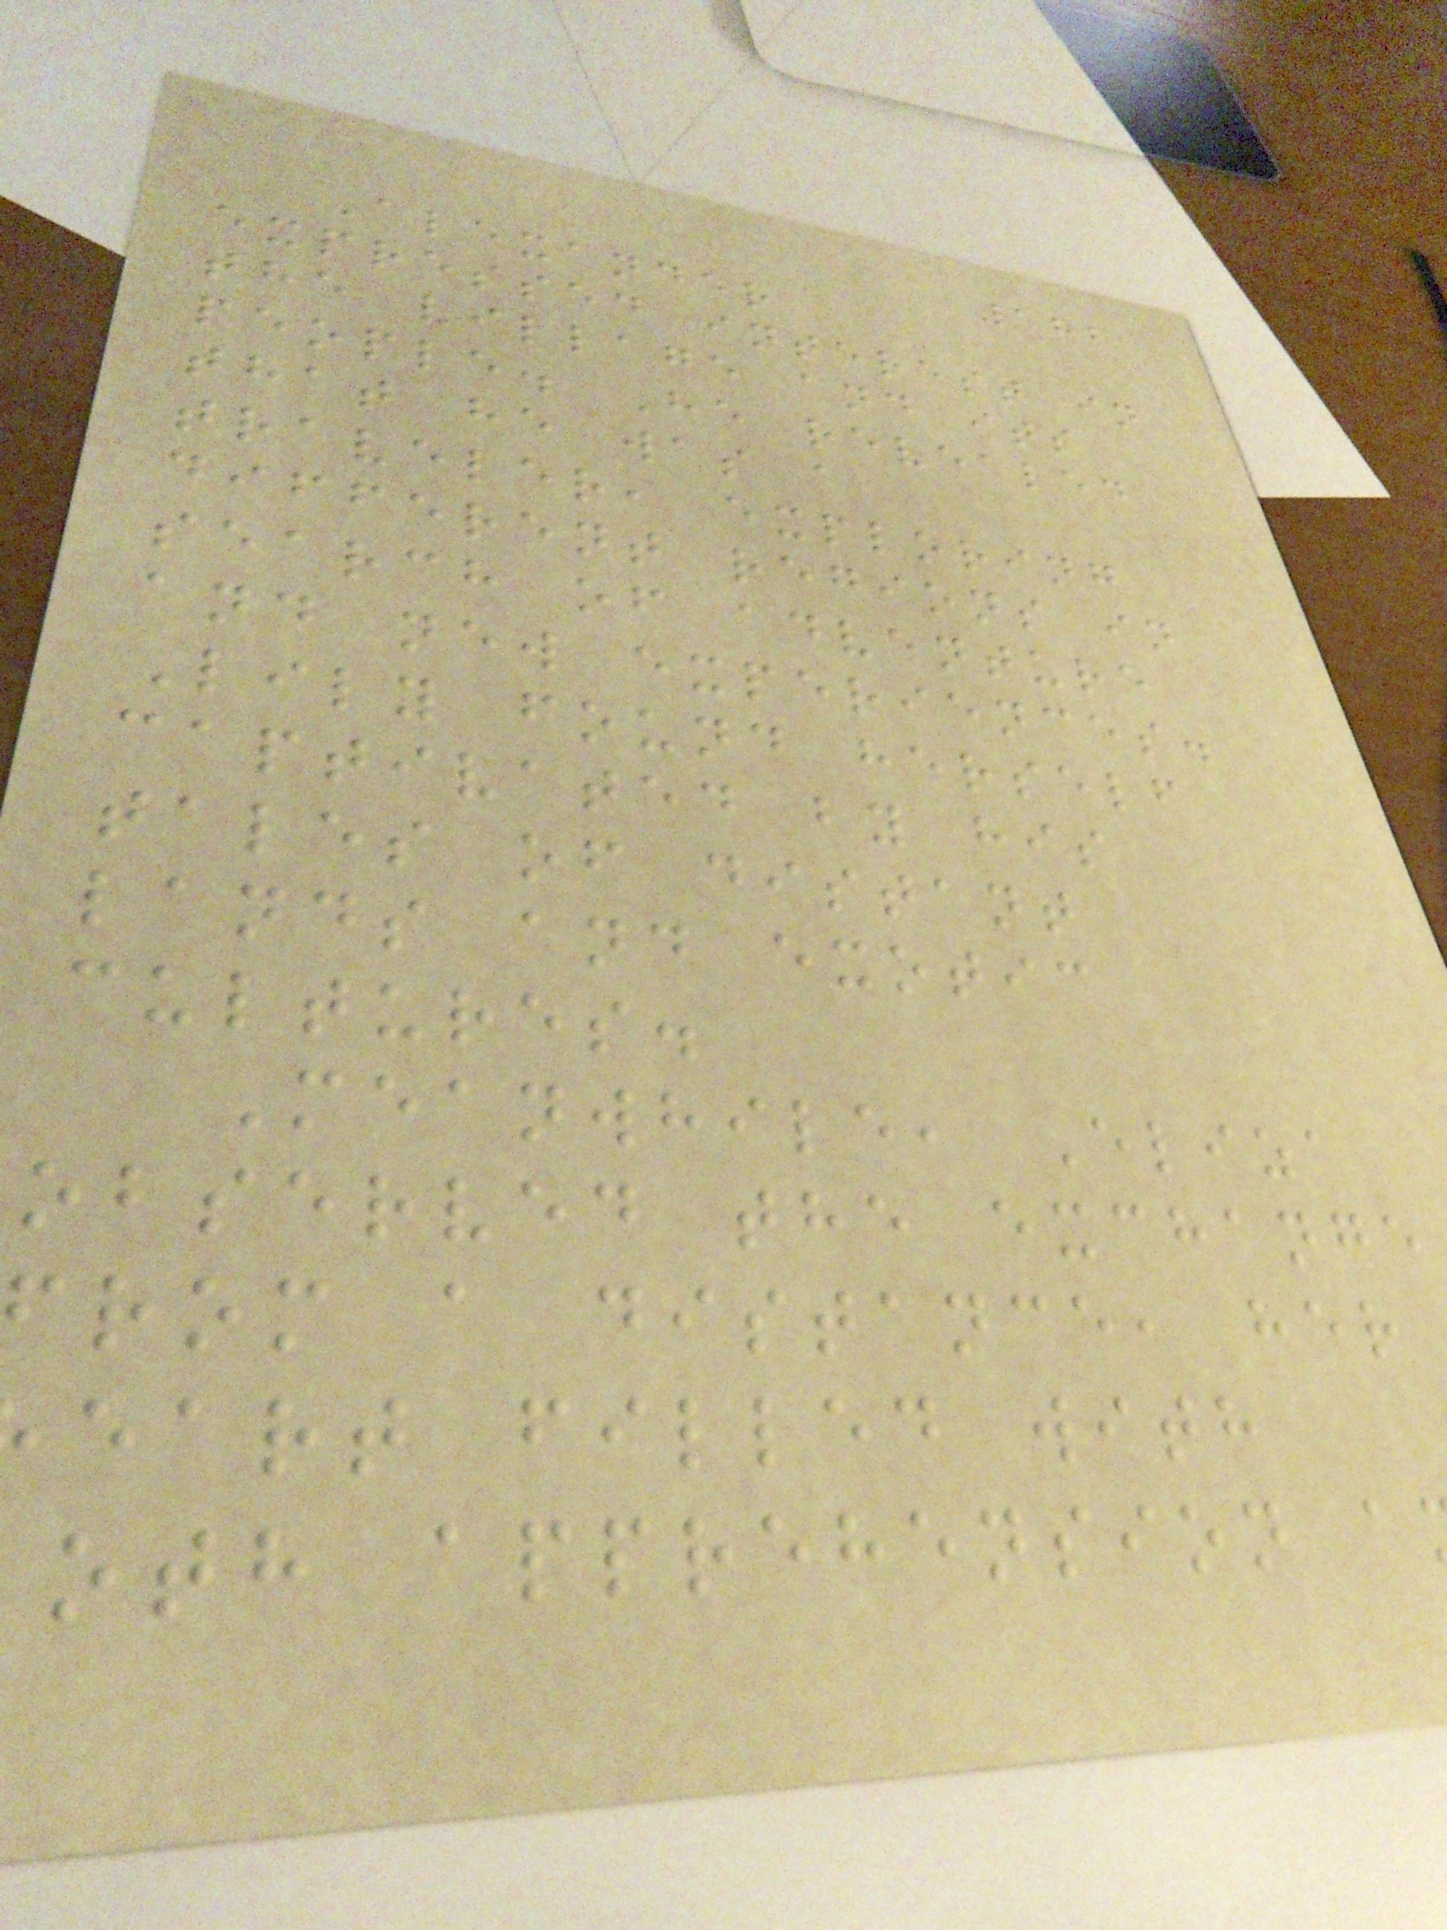182
Alexander
expressed interest in
the village and its
people. He revealed
that he was a
traveler, exploring
different regions in
search of adventure
and new experiences.
Lily found herself
captivated by his
tales of distant
lands and exotic
cultures.
Meanwhile, Eliza
observed the exchange
rom a distance, her
eart filled with
oth apprehension a
